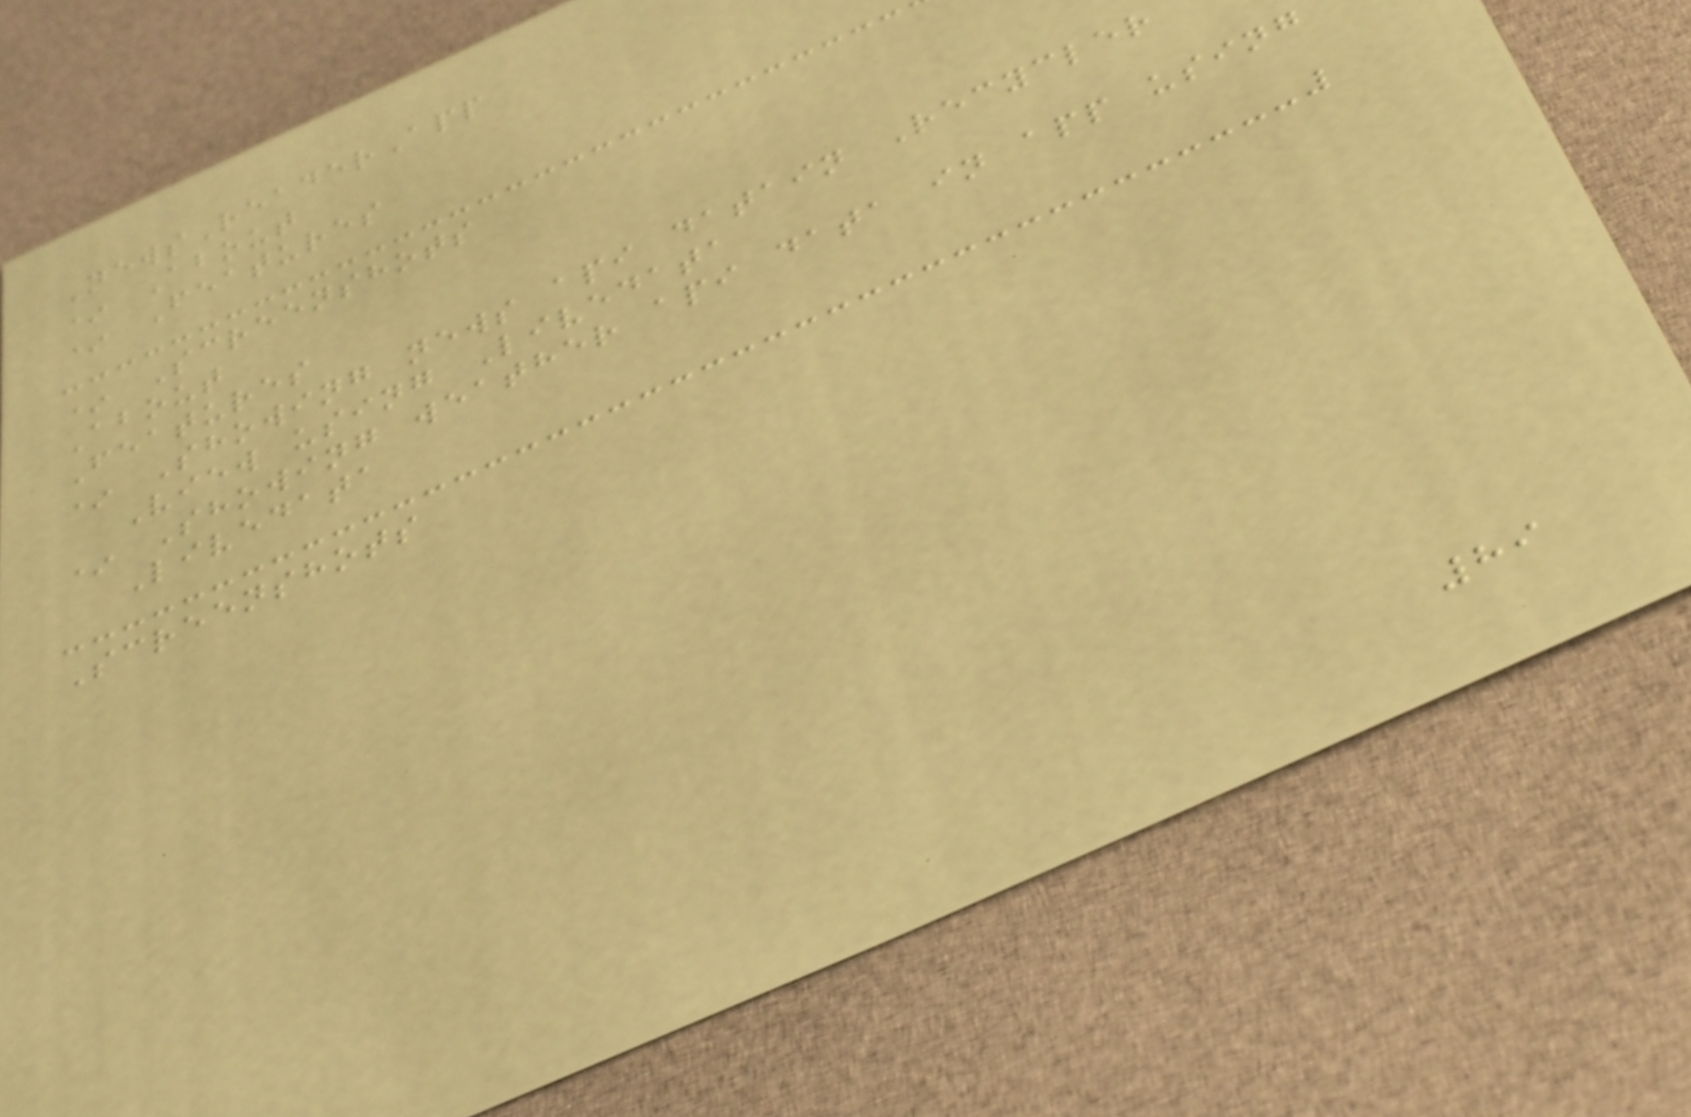NewsReaderApp
* About
* Features
* Screenshots
About
Features
* Showing news api datain Recycler
View using Livedata
* Showing weather api data in app using
Livedata
Screenshots
89
